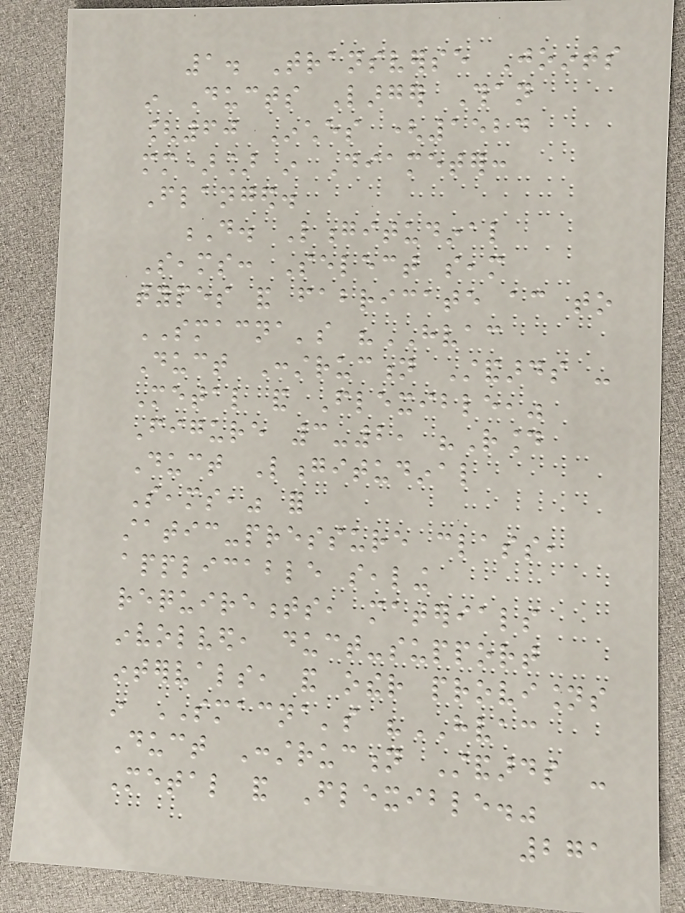1. Transverse Joints
in Ducts Larger Than
[60 Inches (1524
mm)] in Diameter:
Flanged.
D. Longitudinal
Seams: Select seam
types and fabricate according to
SMACNA's "HVAC
Duct Construction Standards -
Metal and Flexible,"
Figure 3-2, "Round
Duct Longitudinal
Seams," for
static-pressure class,
applicable sealing
requirements, materials
involved, duct-support
intervals, and other provisions
in SMACNA's "HVAC
Duct Construction Standards -
Metal and Flexible."
271
